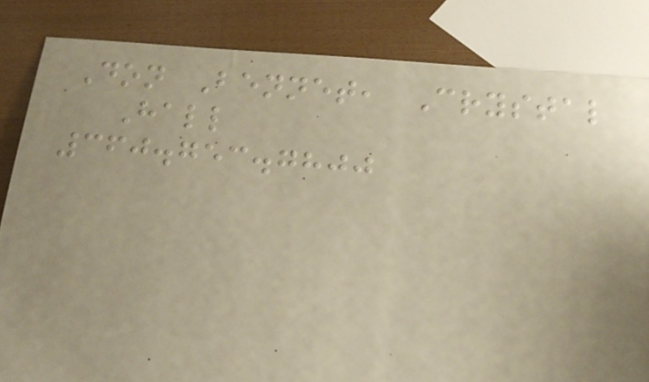Don Bennet, Crystal
Hall
360.753.7800
